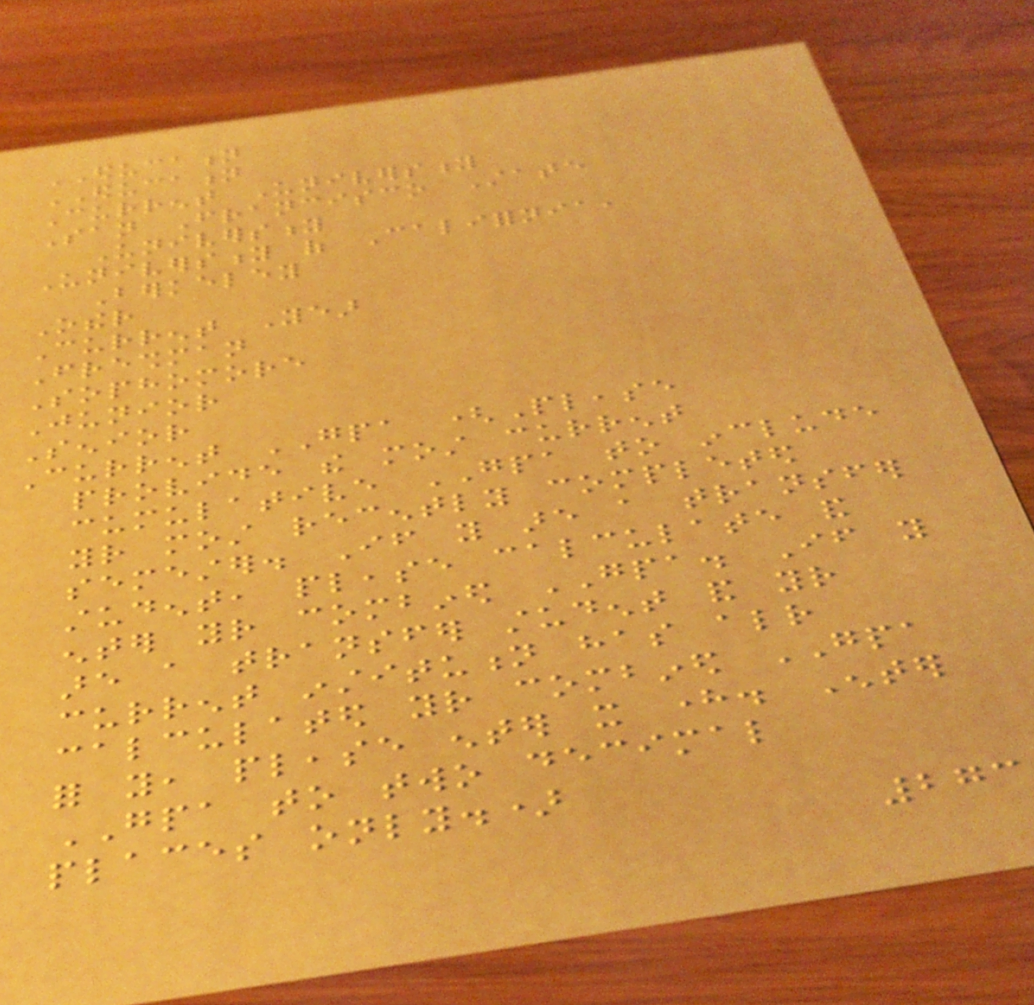EDUCATION
EDUCATION
Current University
San Francisco State
University
University of California,
Berkeley
Other
Current Year
Freshman
Sophomore
Junior
Senior
Current GPA (Please
provide the most current
cumulative GPA to include
your most recently completed
semester. If you are a transfer
student, please calculate and
enter your combined GPA. If you
are a transfer student and your
current institution has already
calculated your combined GPA
for you, please enter it here. Enter
GPA to two decimal
places only.)
273
